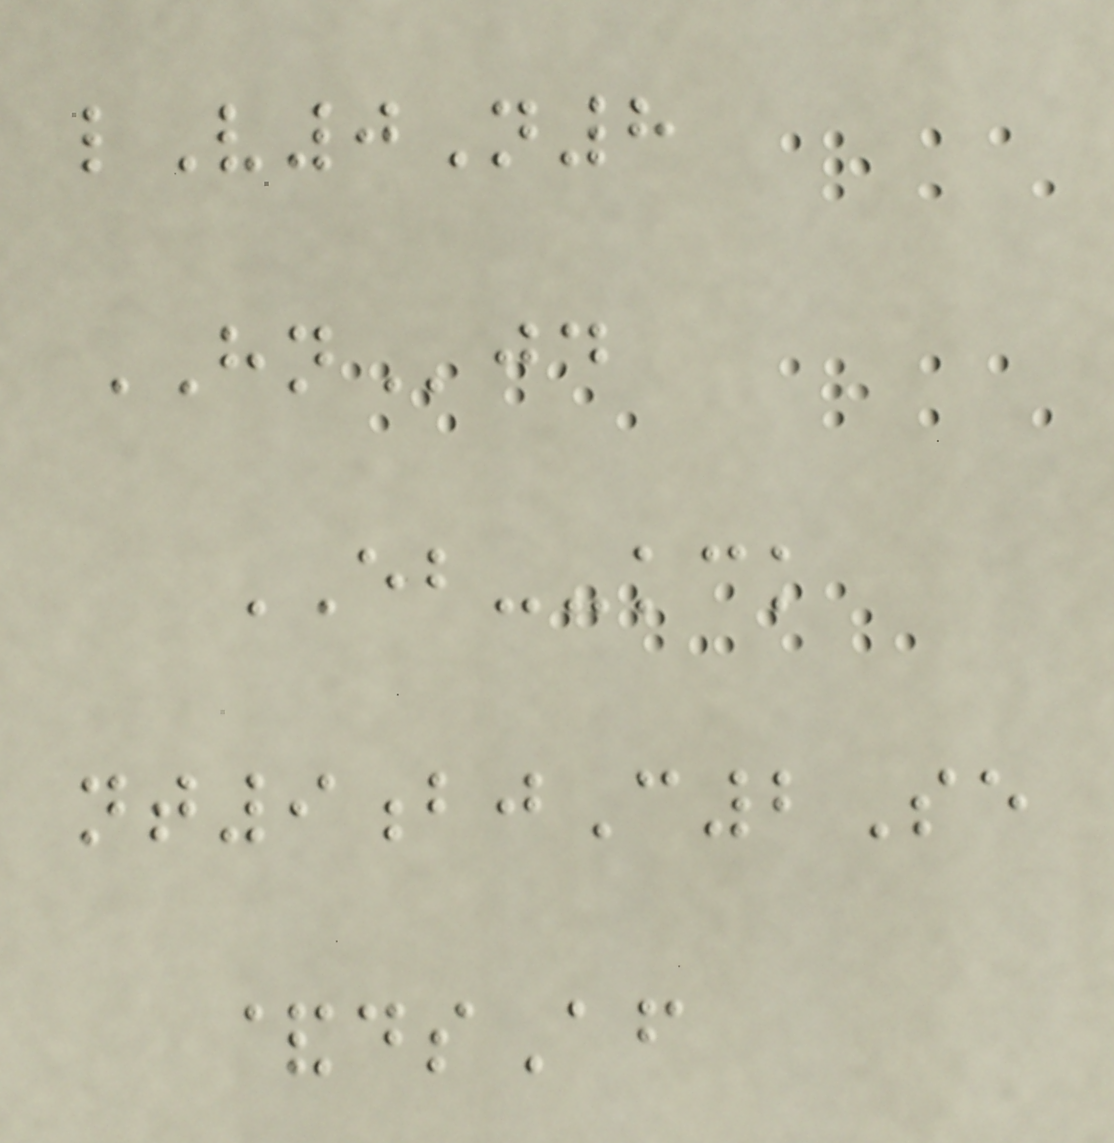lV0N8
HNjd
EB--kck
nt9bjC2Se
&dsAf
